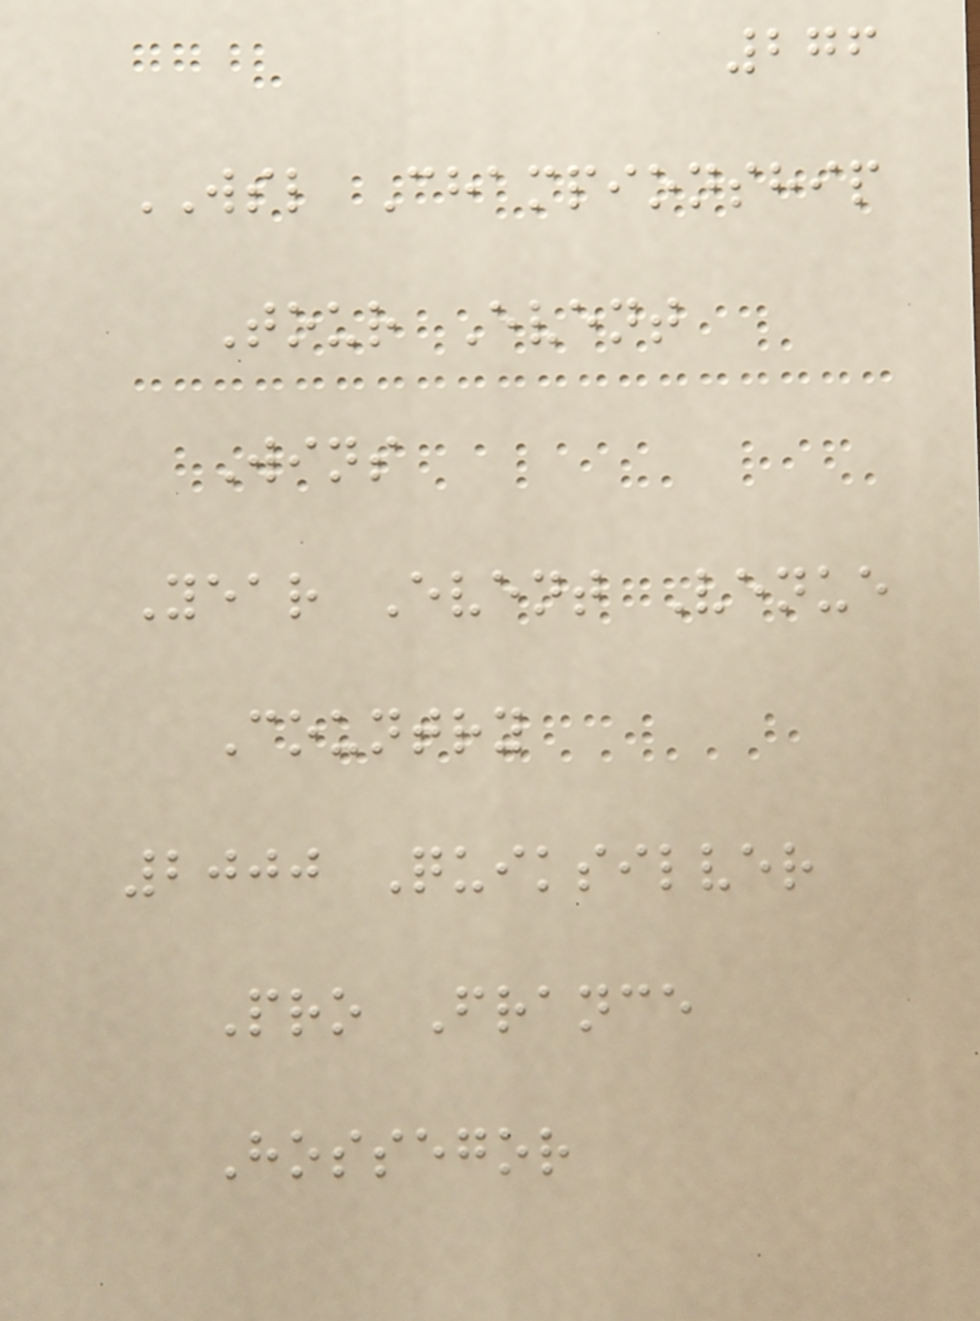276
WSL Championship
Tour Event
Wins
Year Event Venue
Country
2000 Quiksilver
Pro France
Hossegor
